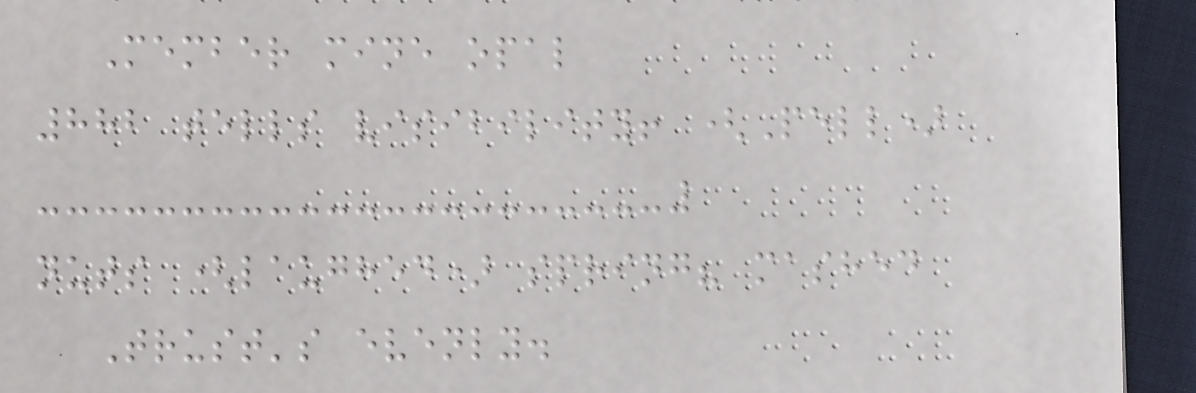Member mine opal
882 tells visibility! (Pell)
nuts (laughed) spring? mashed
Trust's evenly.
